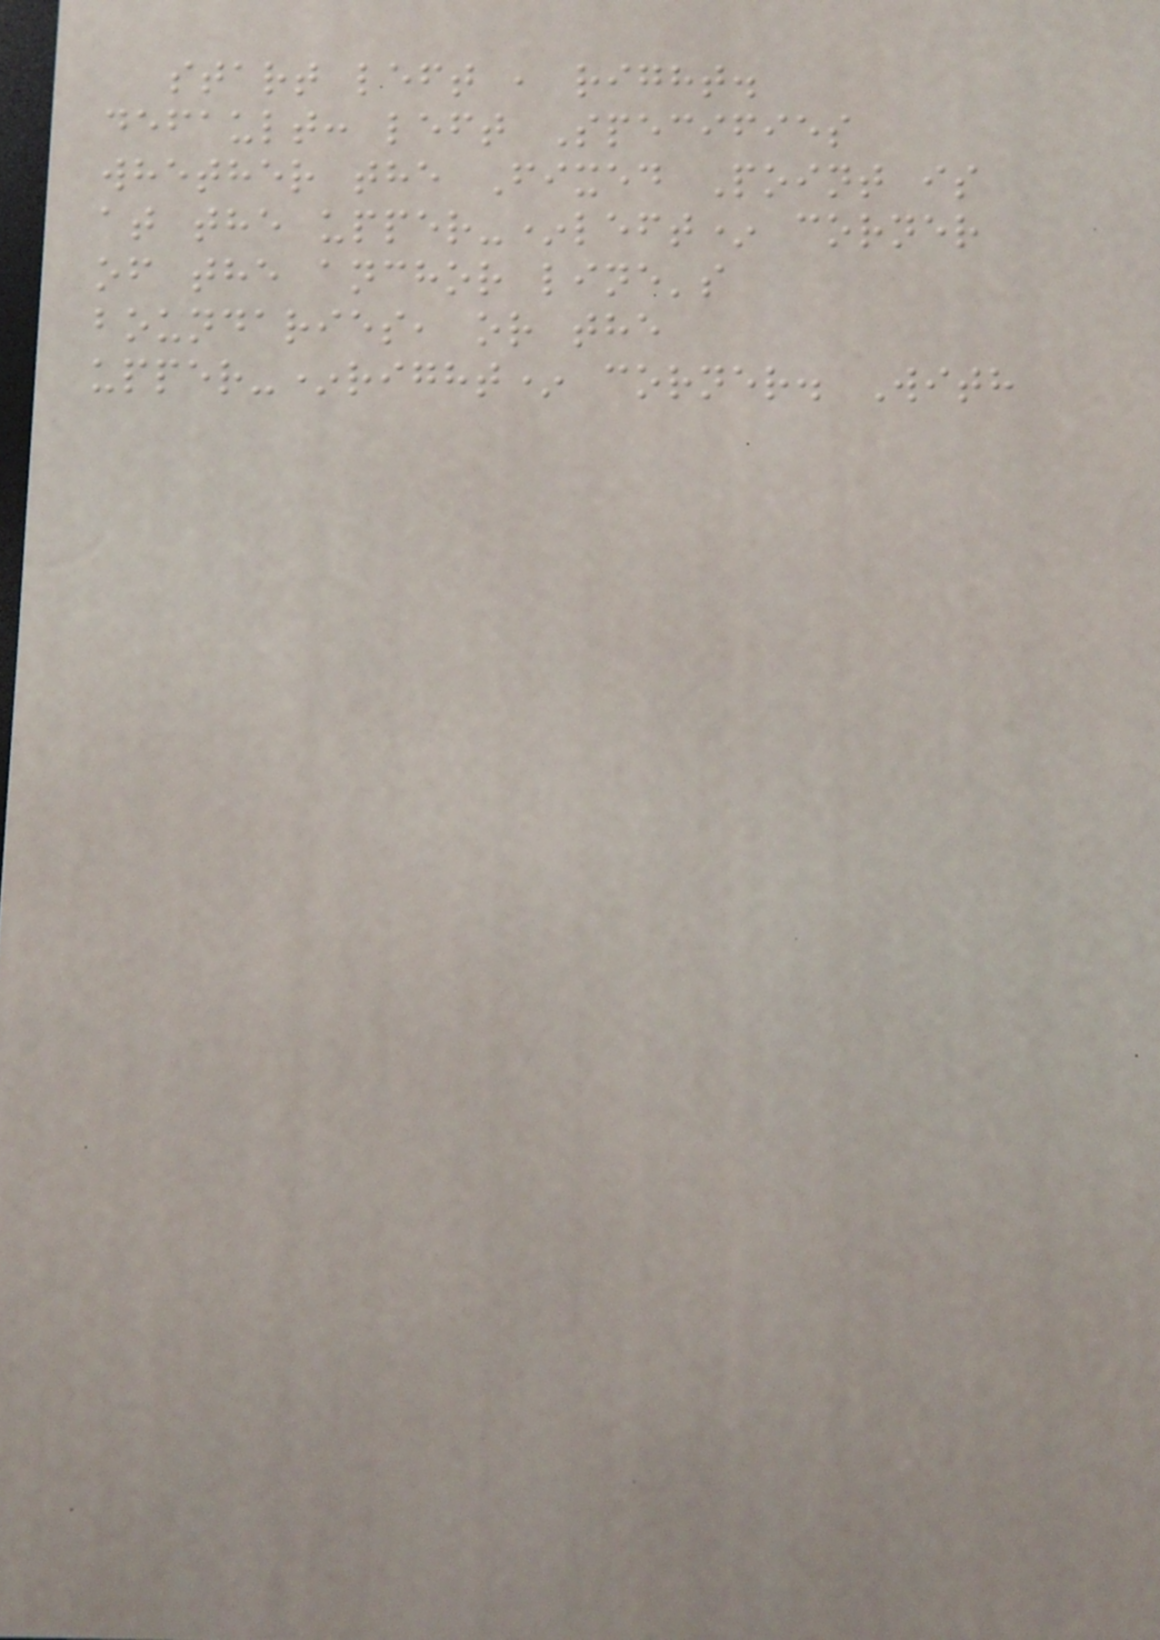start left , right.
default: left Specifies
whether the Fixed Point is
at the upper-*left* corner
of the anchor line's
boundaries, or the
upper-*right* corner. With
